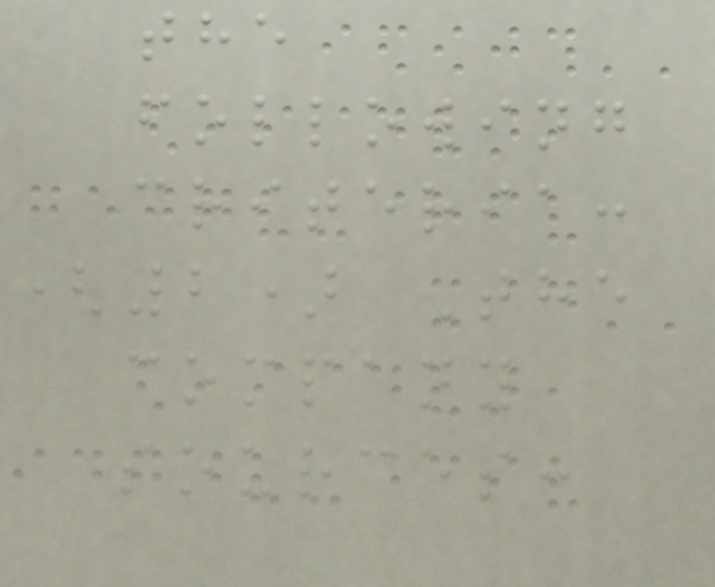the
following
criteria:
(2) The
company
sources:
